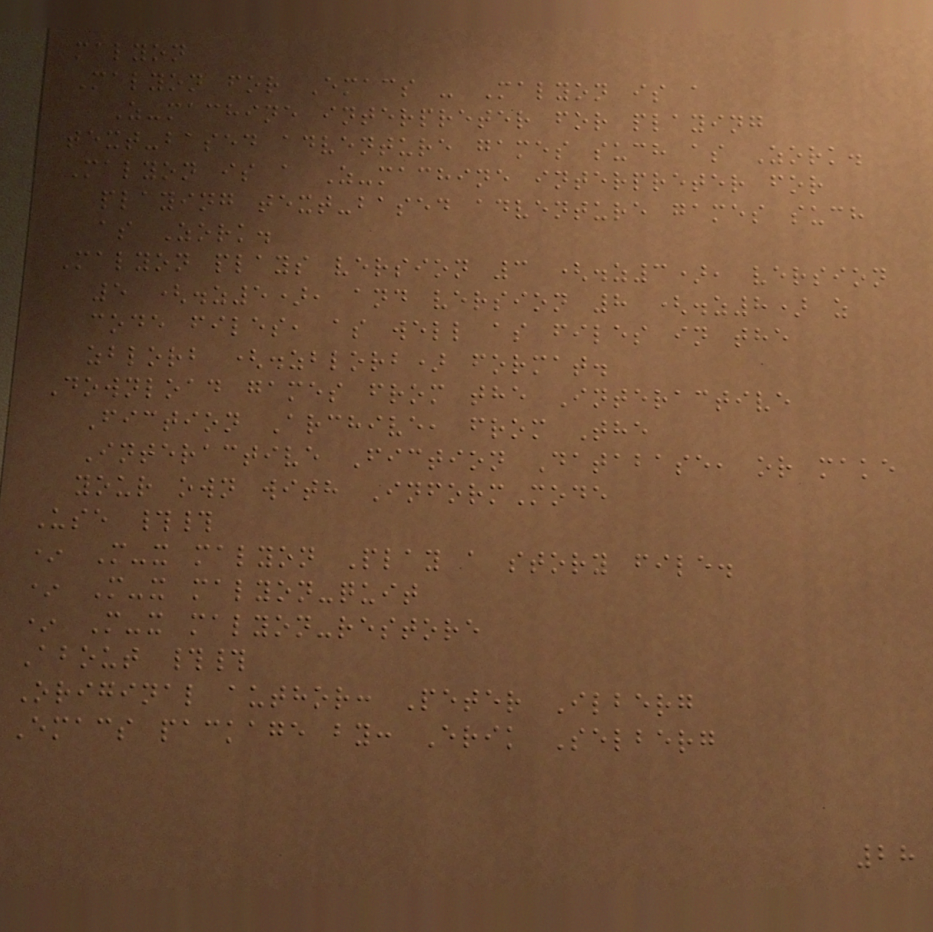malyon
Malyon for Emacs - Malyon is a
Z-machine interpreter for playing
text-based adventure games such as Zork.
Malyon is a Z-machine interpreter for
playing text-based adventure games such
as Zork.
Malyon plays version 3 (.z3), version
5 (.z5), and version 8 (.z8) z
code files, as well as files in the
zblorb (.zblorb) format.
Download games from the Interactive
Fiction Archive, from The
Interactive Fiction Database, or make
your own with InformMode
Use ##
* M-x malyon Play a story file.
* M-x malyon-quit
* M-x malyon-restore
About ##
Original author: Peter Ilberg
Emacs package by: Erik Selberg
28
